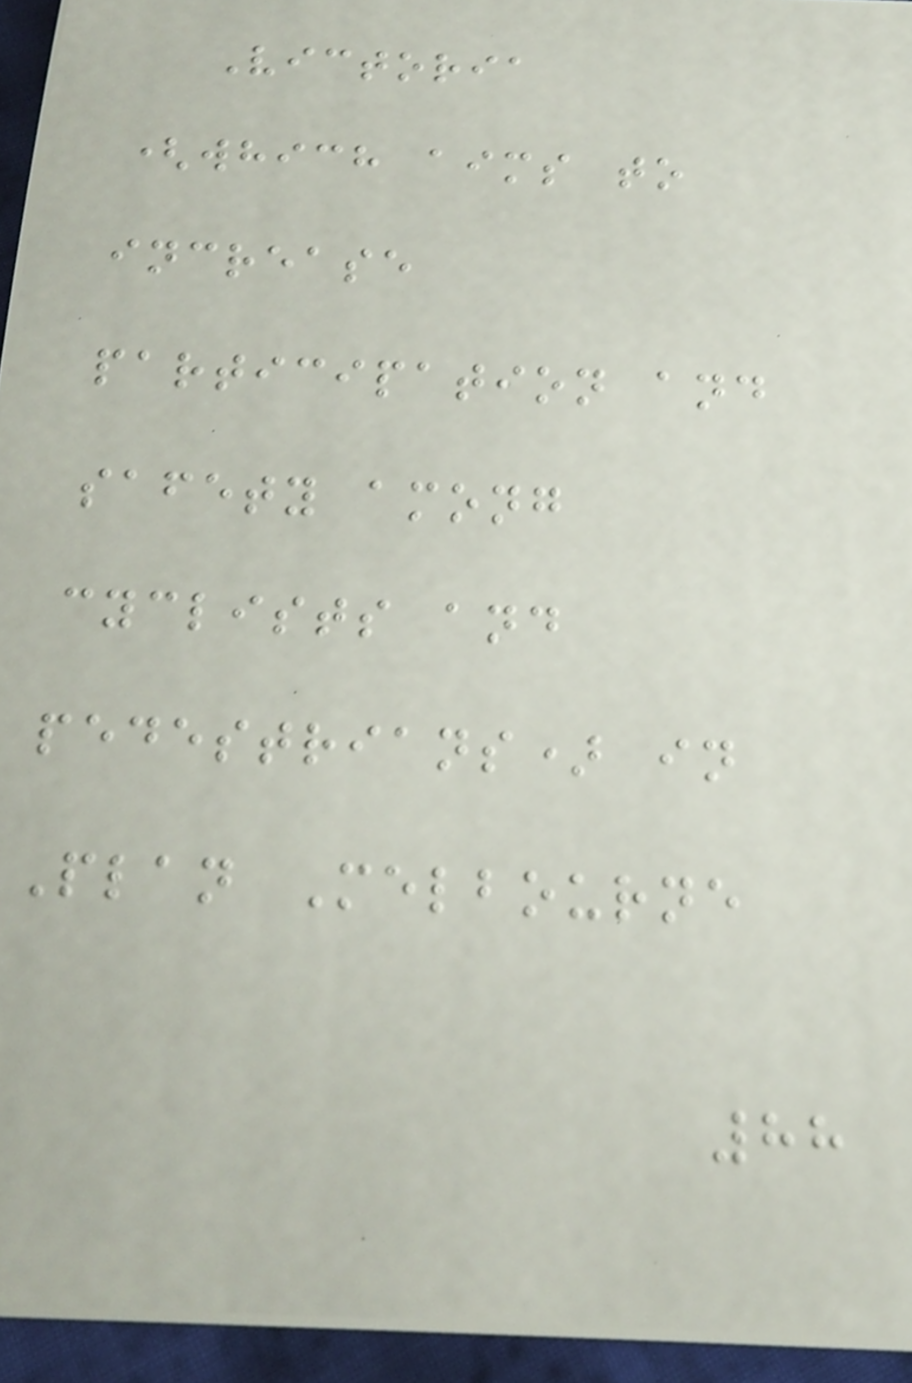Victoria
(which aims to
increase
participation and
safety among
cyclists and
pedestrians) in
Plan Melbourne
88
